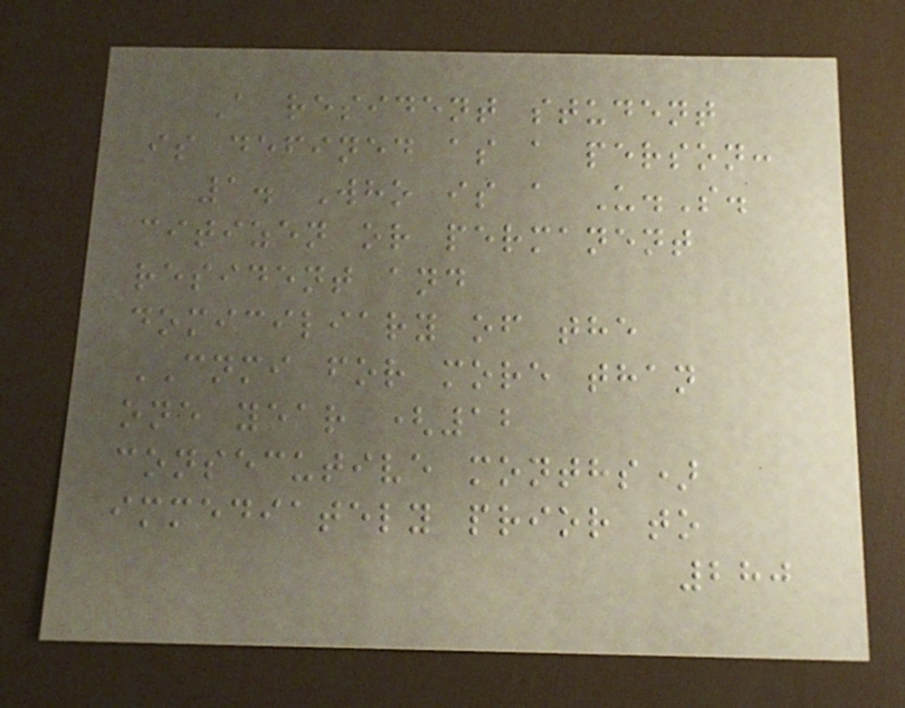A resident student
is defined as a person:
1. Who is a U.S.
citizen or permanent
resident and
domiciliary of the
CNMI for more than
one year (12
consecutive months)
immediately prior to
280
